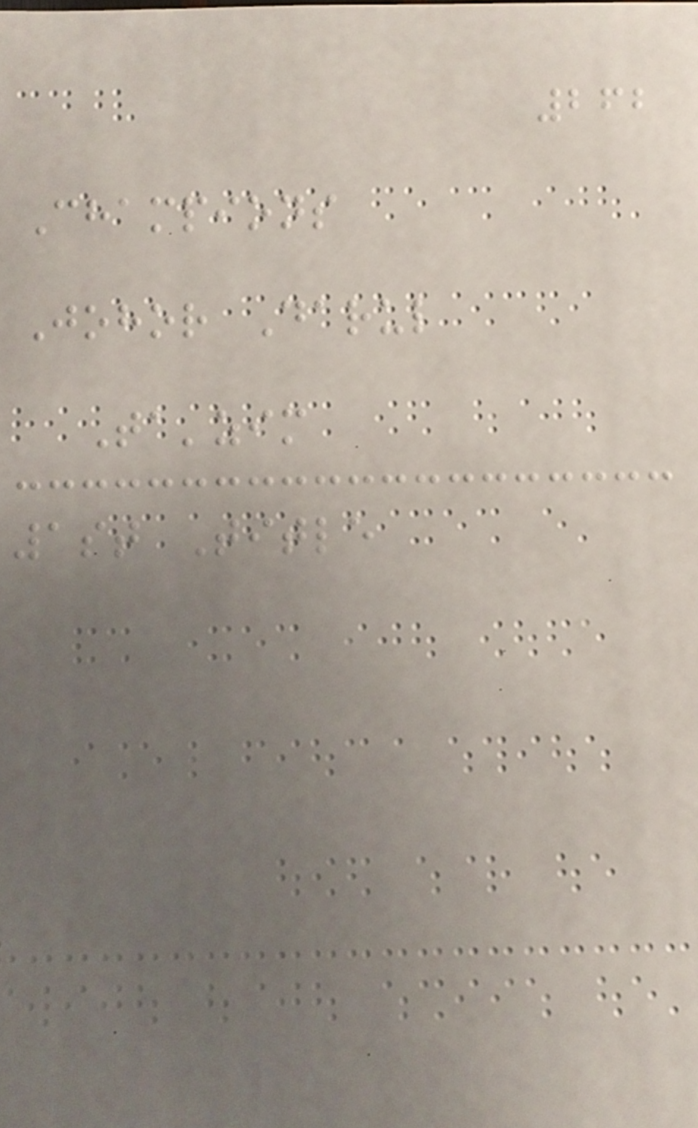262
Champions
Johor Darul
Ta'zim
1st Title
